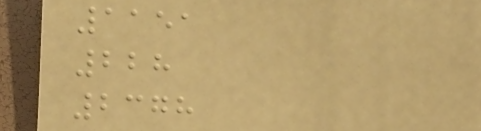1151
228
2378
